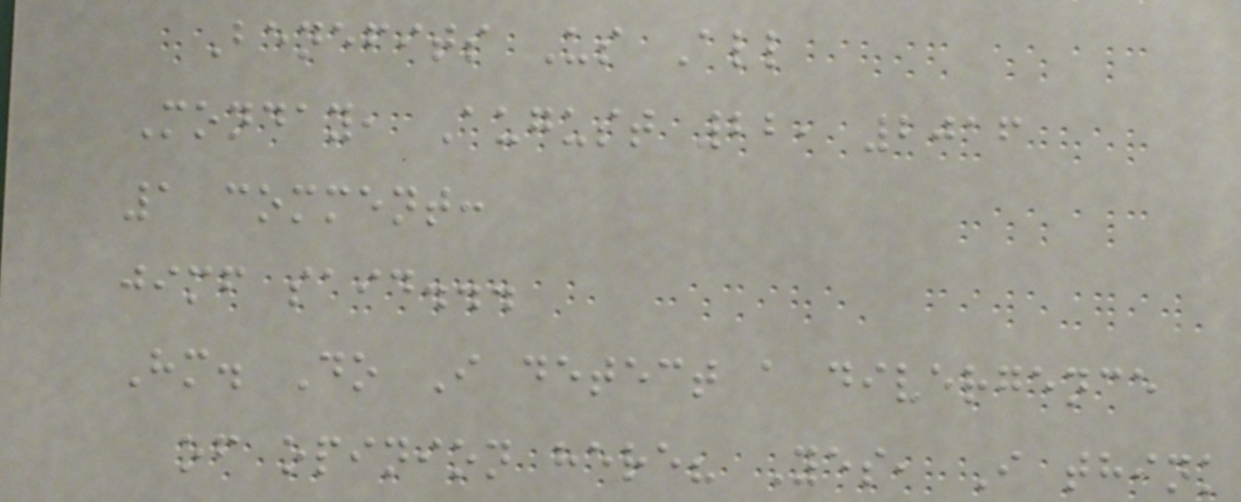Benefits Us All
Monday, August 22, 2016
1 comment:
jimf said...
Hm. Do I detect a divergence
of opinion here? Yes, I think
